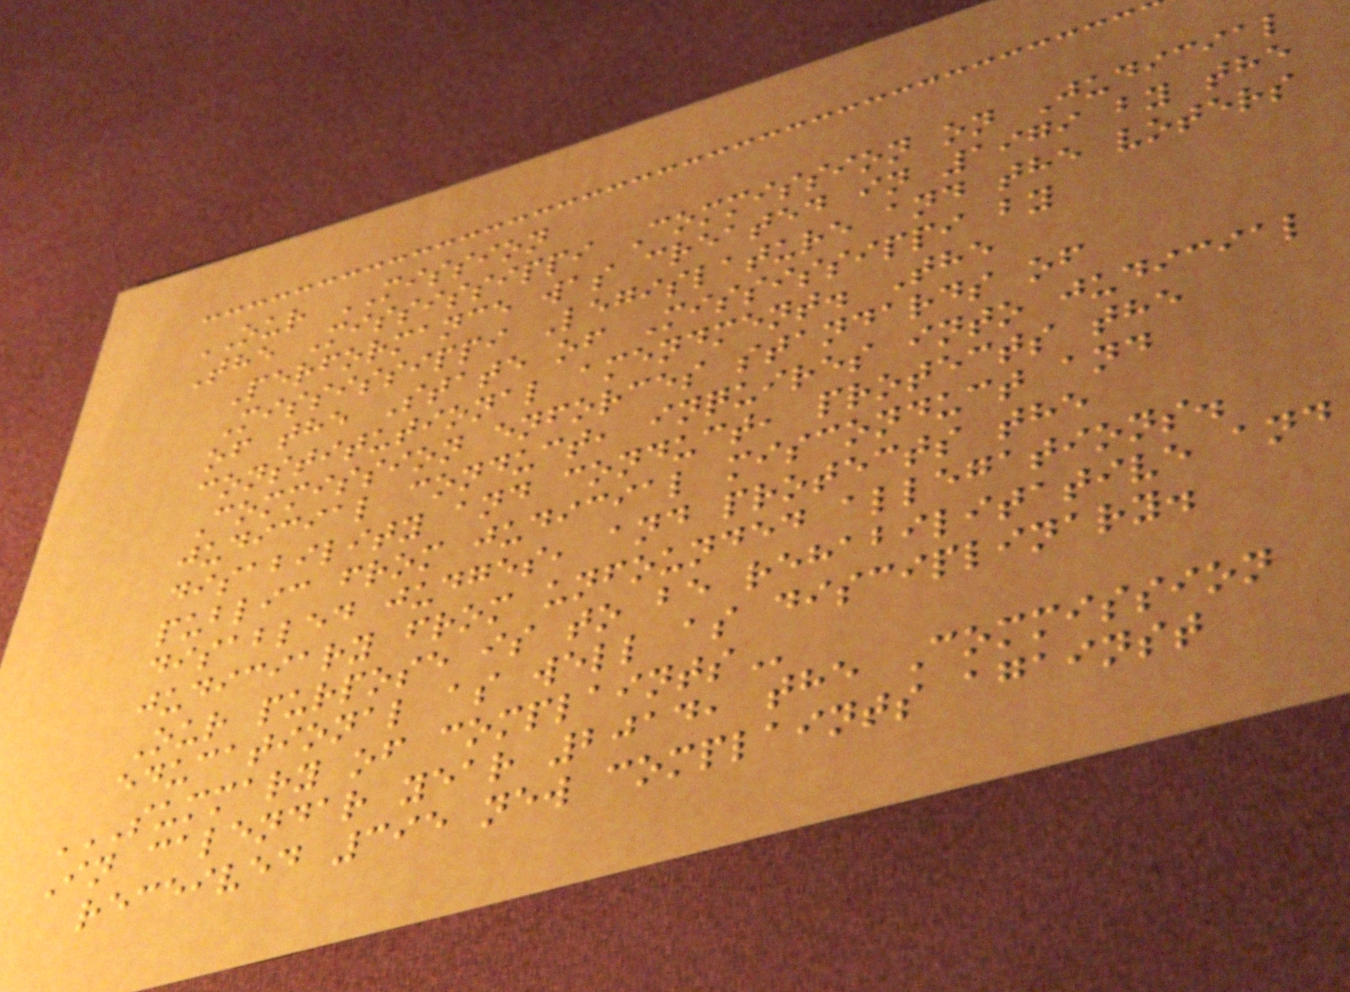OUR MISSION
The Mississippi Commission on Judicial
Performance was created in 1979 by the
Mississippi Legislature and the voters
of the State of Mississippi by
constitutional amendment. The
Commission enforces standards of
judicial conduct, inquires into judicial
disability and conduct, protects the
public from judicial misconduct and
disabled judges, and protects the
judiciary from unfounded allegations.
Our purpose is to be rehabilitative and
educational as well as disciplinary.
SUMMARY OF COMPLAINTS
In calendar year 2014, the Commission
received 395 new complaints against
